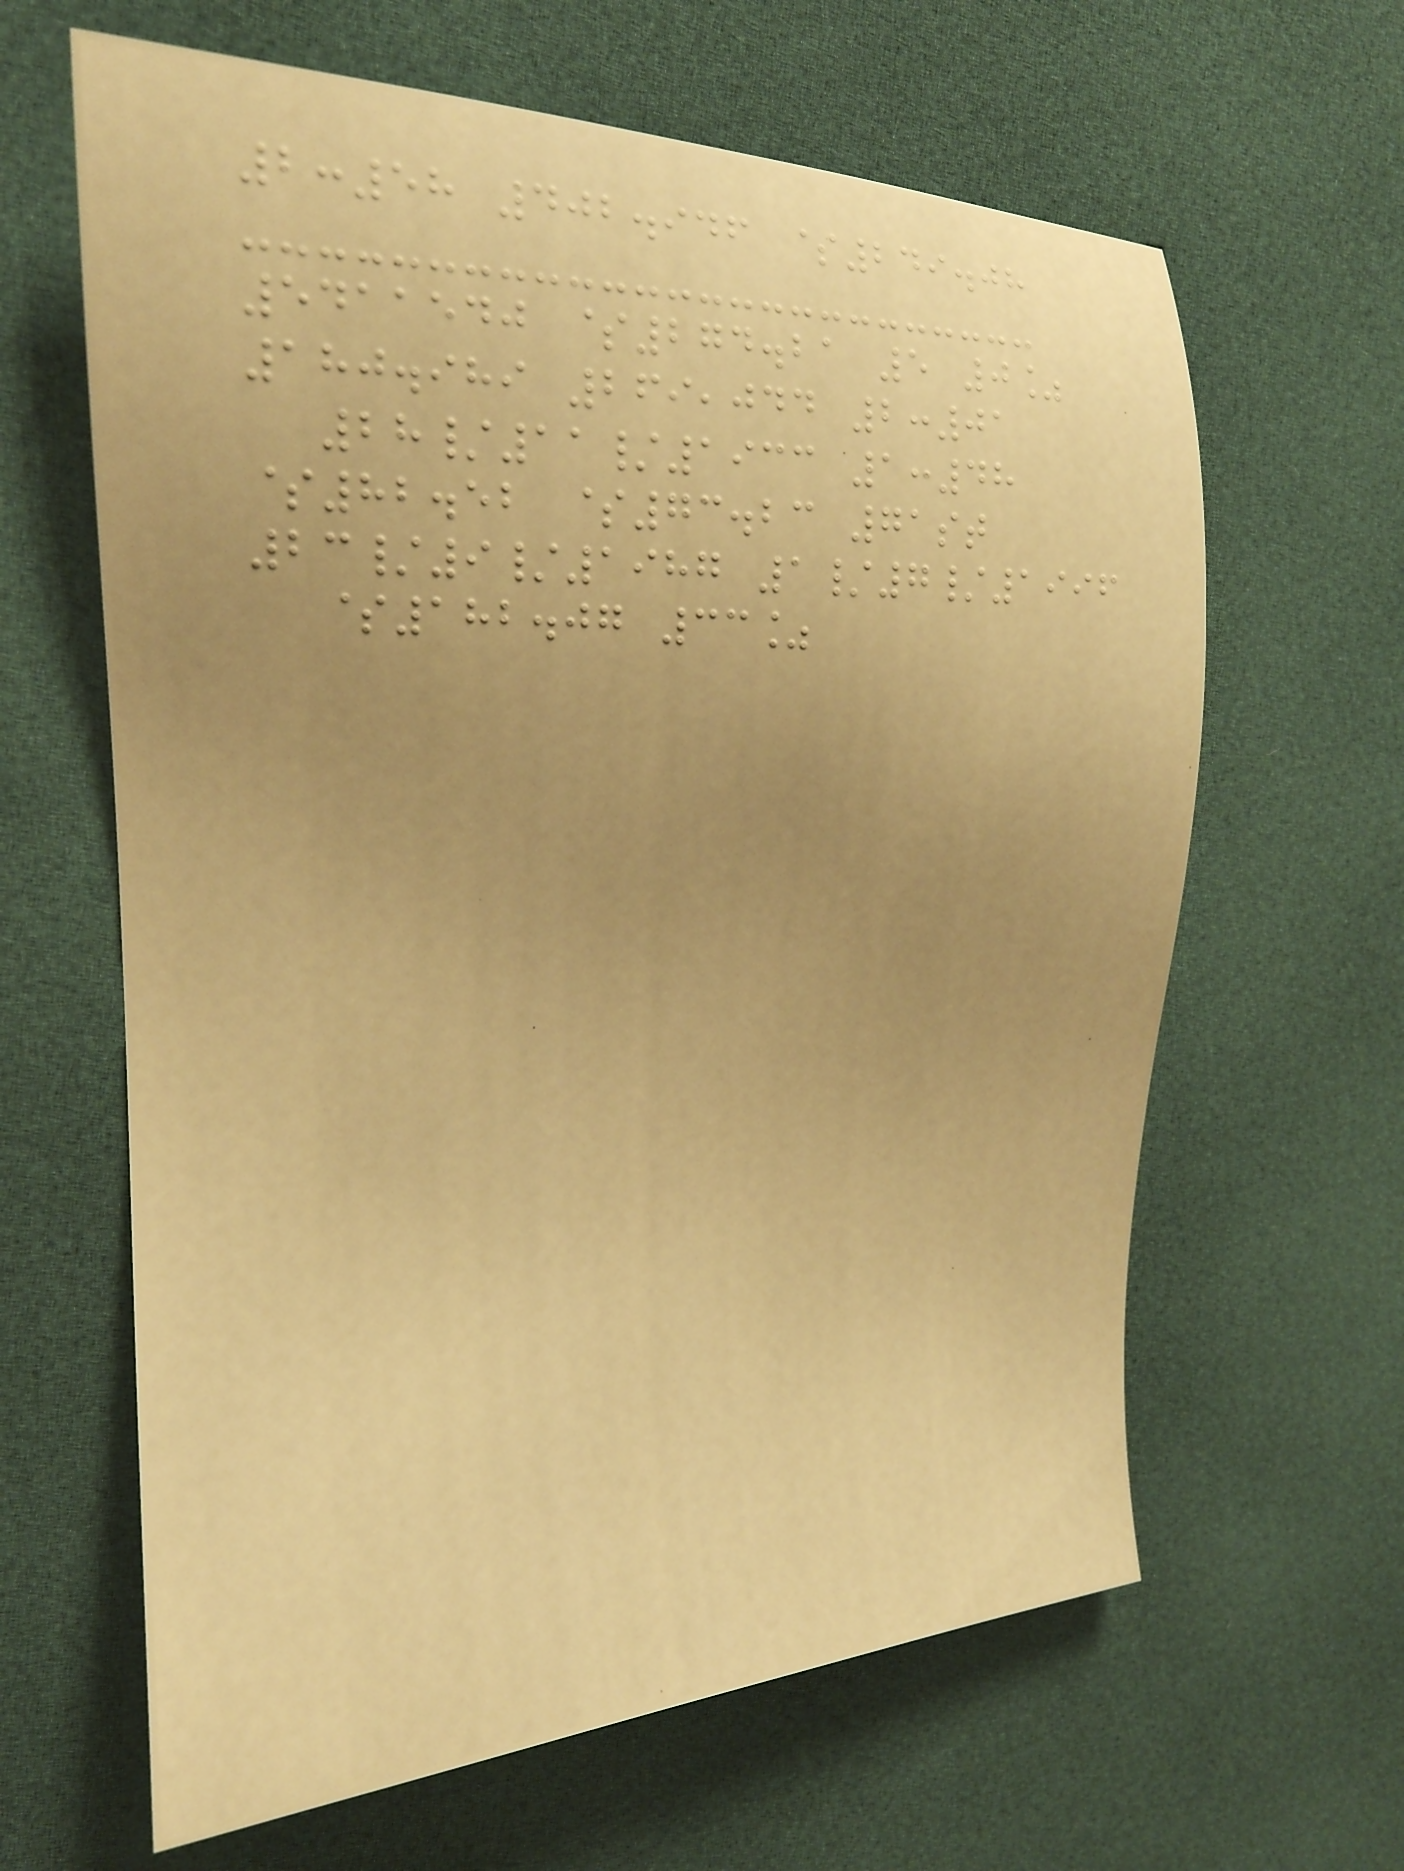2:58 402.946 $249.08
5411540 $274.21 5 0%
180.989 269,044 2:01
28/11/1933 1:48
$82.52 $73.23 71st
23/9/1987 1/7/1996
$182.07 33%
